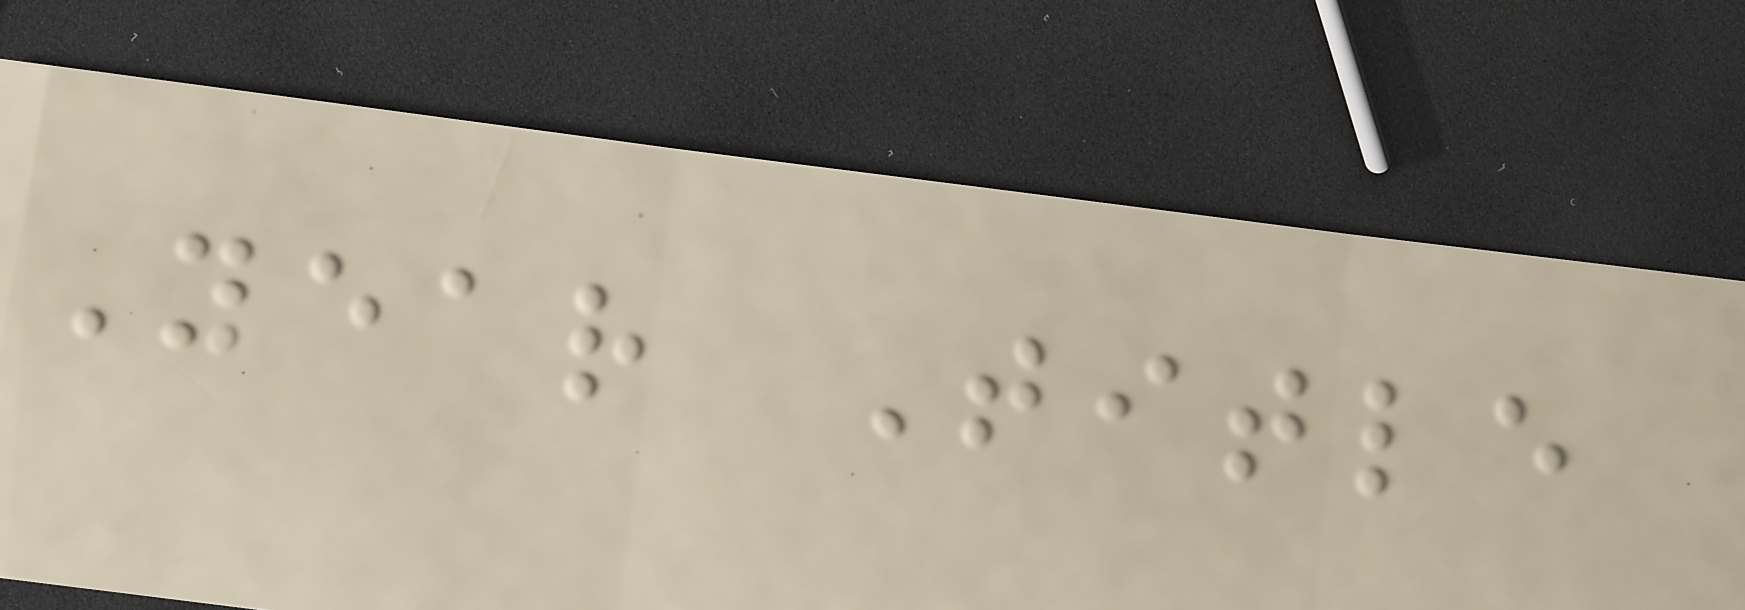Year Title
